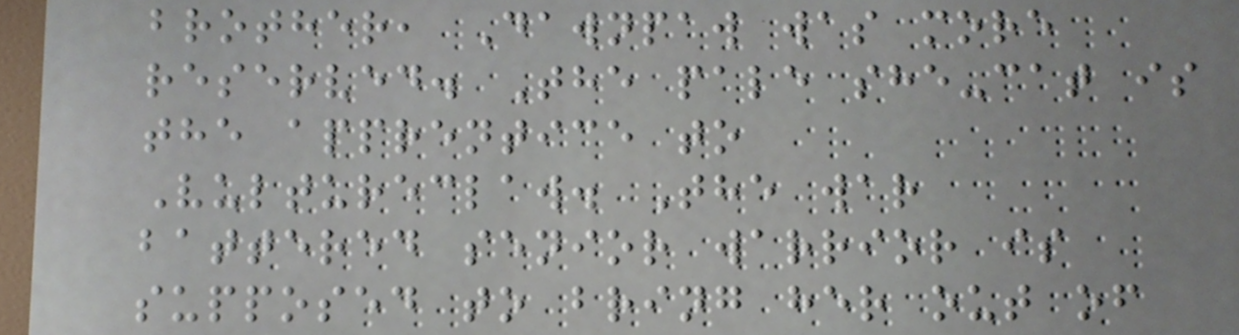brother, Dawnpaw was more
reserved. The pale she-cat is
the apprentice to
Vultureclaw. The war
battered senior warrior is
supposed to bring her out of
